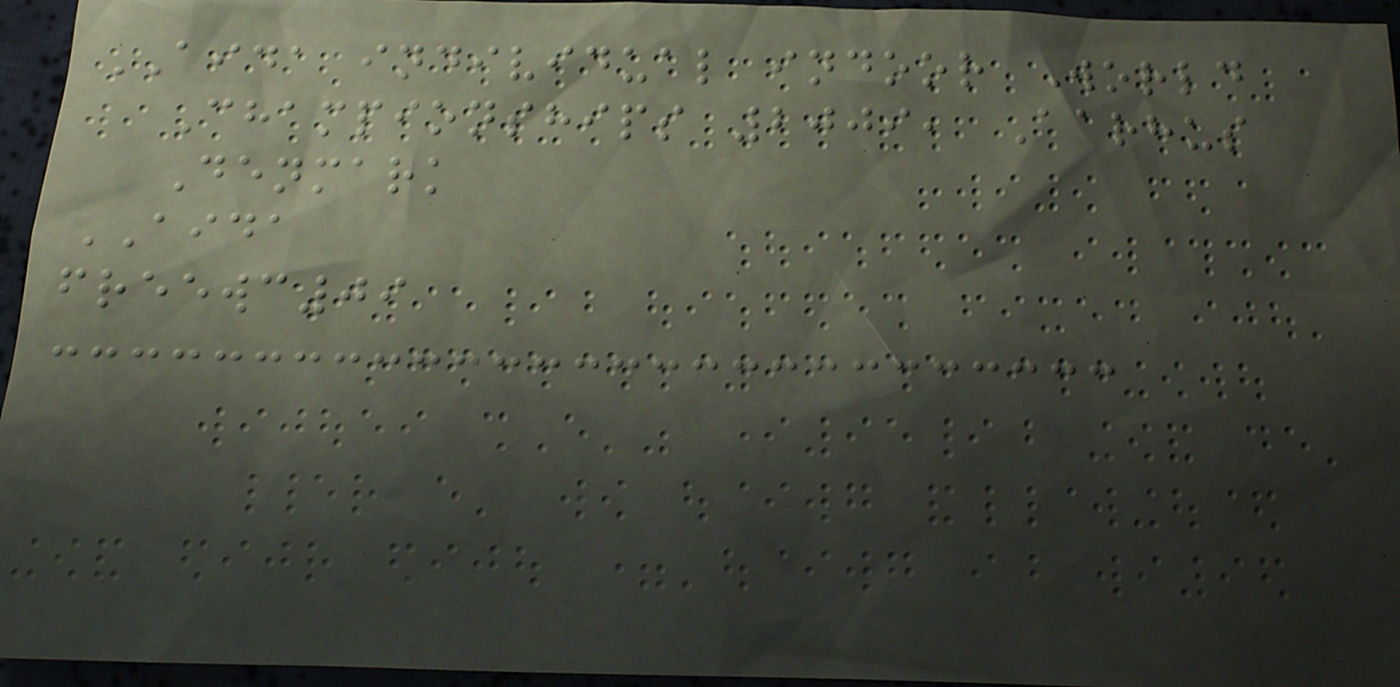AIDA individual indoor World
Championships 2009, Aarhus
Denmark
AIDA
freewc09
